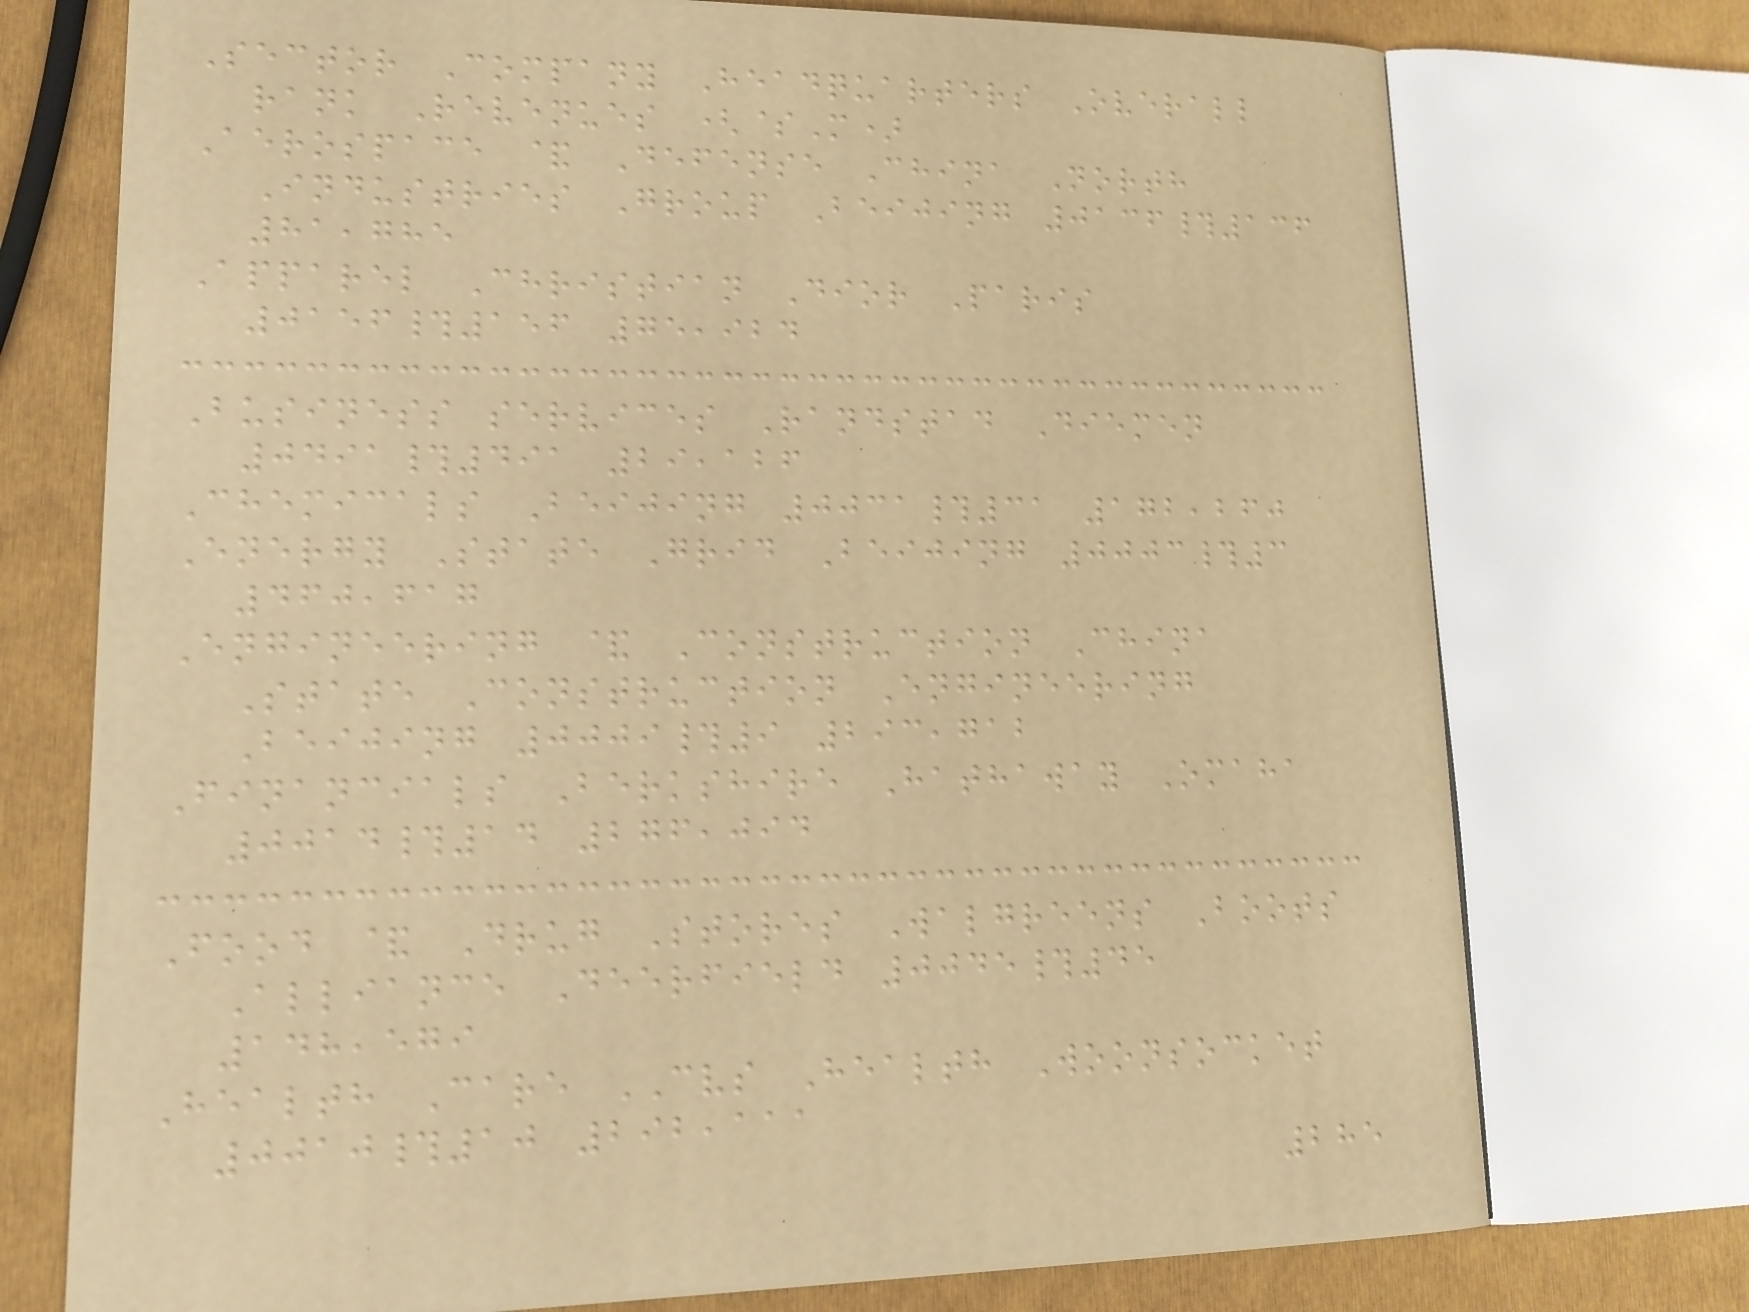Sector Company Headquarters Overall
rank Revenues ($M)
Aerospace & Defense China North
Industries Group Beijing 0136#136
81,785
Apparel Christian Dior Paris
0156#156 75,924
Business services Randstad Diemen
0491#491 29,126
Chemicals Beijing 0031#31 172,260
Energy State Grid Beijing 0003#3
460,617
Engineering & Construction China
State Construction Engineering
Beijing 0009#9 293,712
Financials Berkshire Hathaway Omaha
0014#14 276,094
Food & Drug Stores Walgreens Boots
Alliance Deerfield 0045#45
148,579
Health Care CVS Health Woonsocket
0010#10 292,111
285
